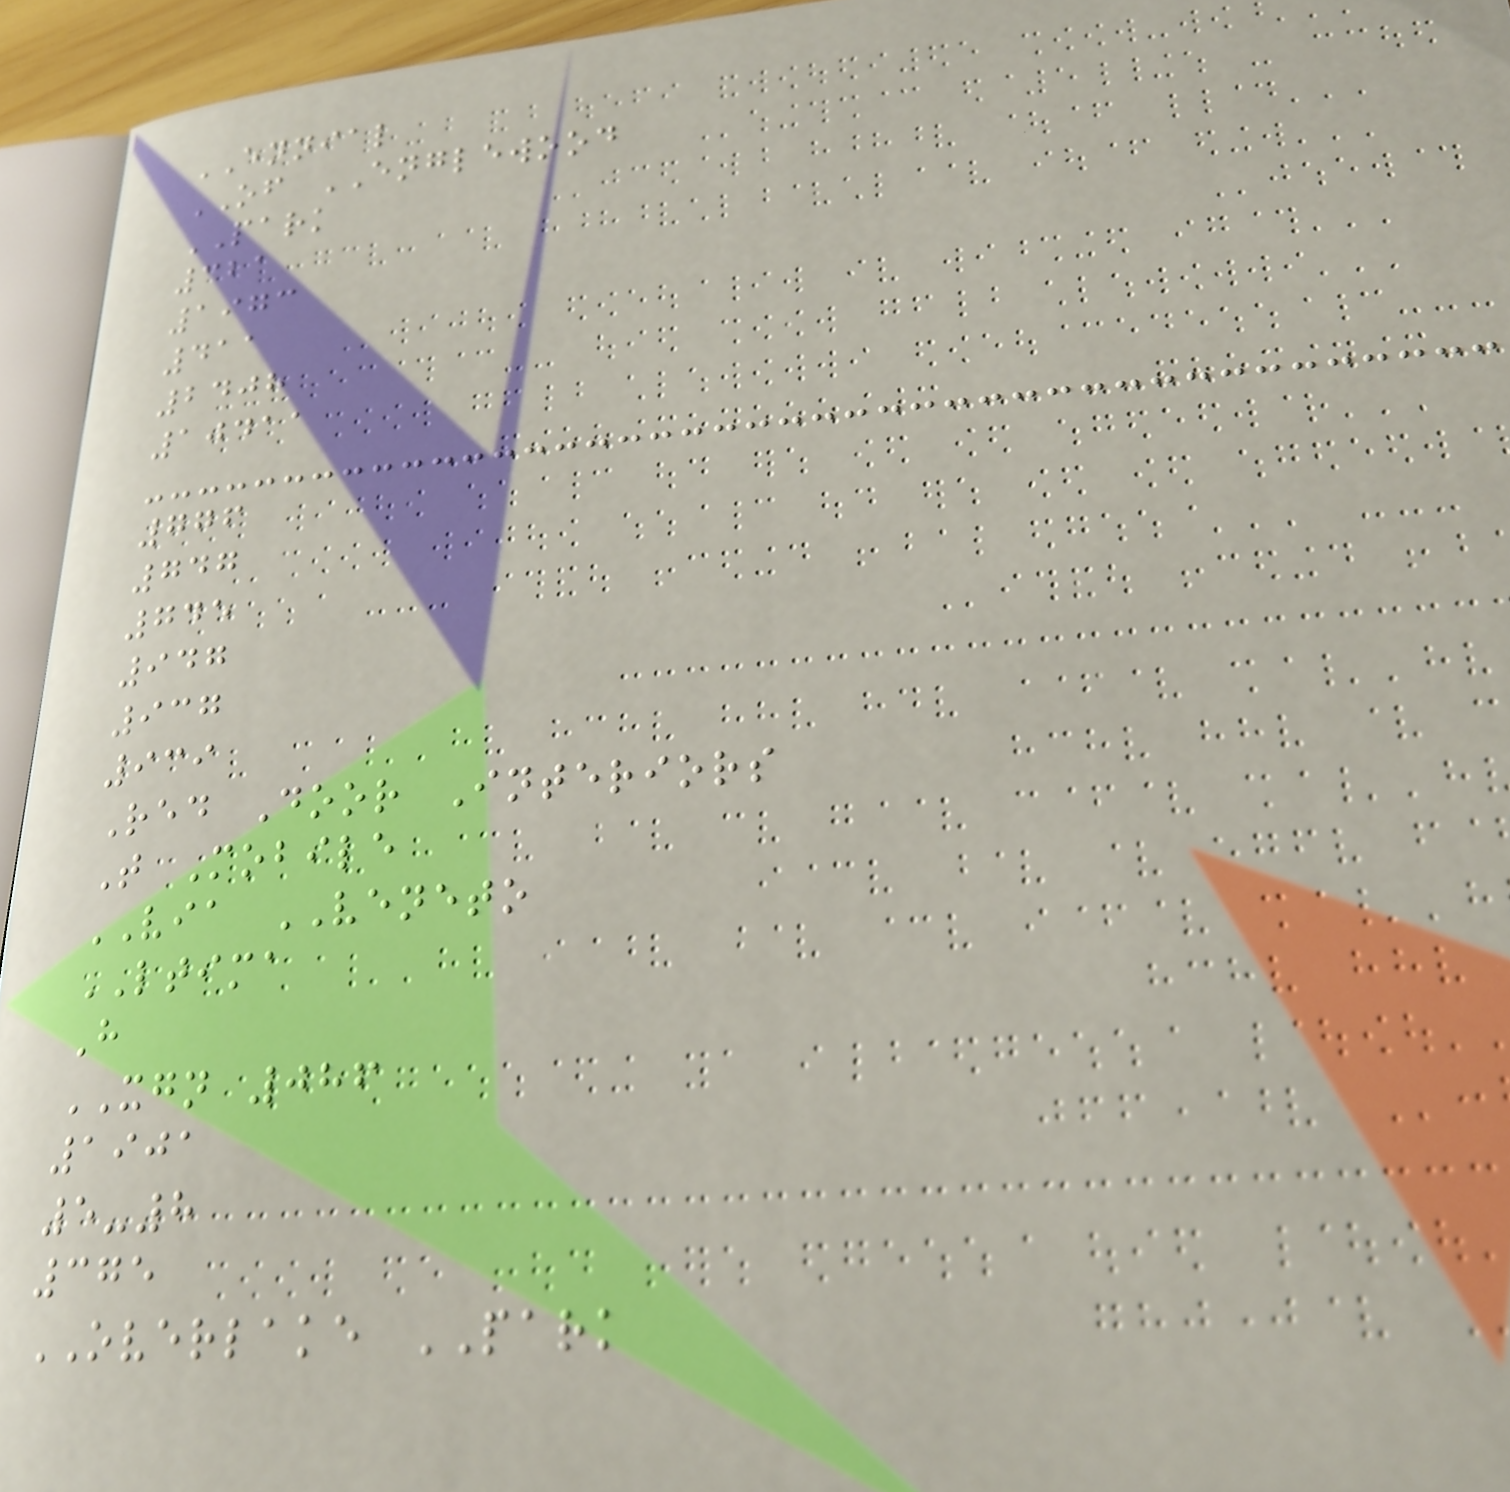ENNIAL
OF ENGLEWOOD
PARK
321
1973
411
2408
10411
776
747
745
947
937
939
Red Door Interiors
T Mobile
VIA VENETO
LTIMA
H
XGN 086
1901
5-8
375
OVERLAKE PARK
